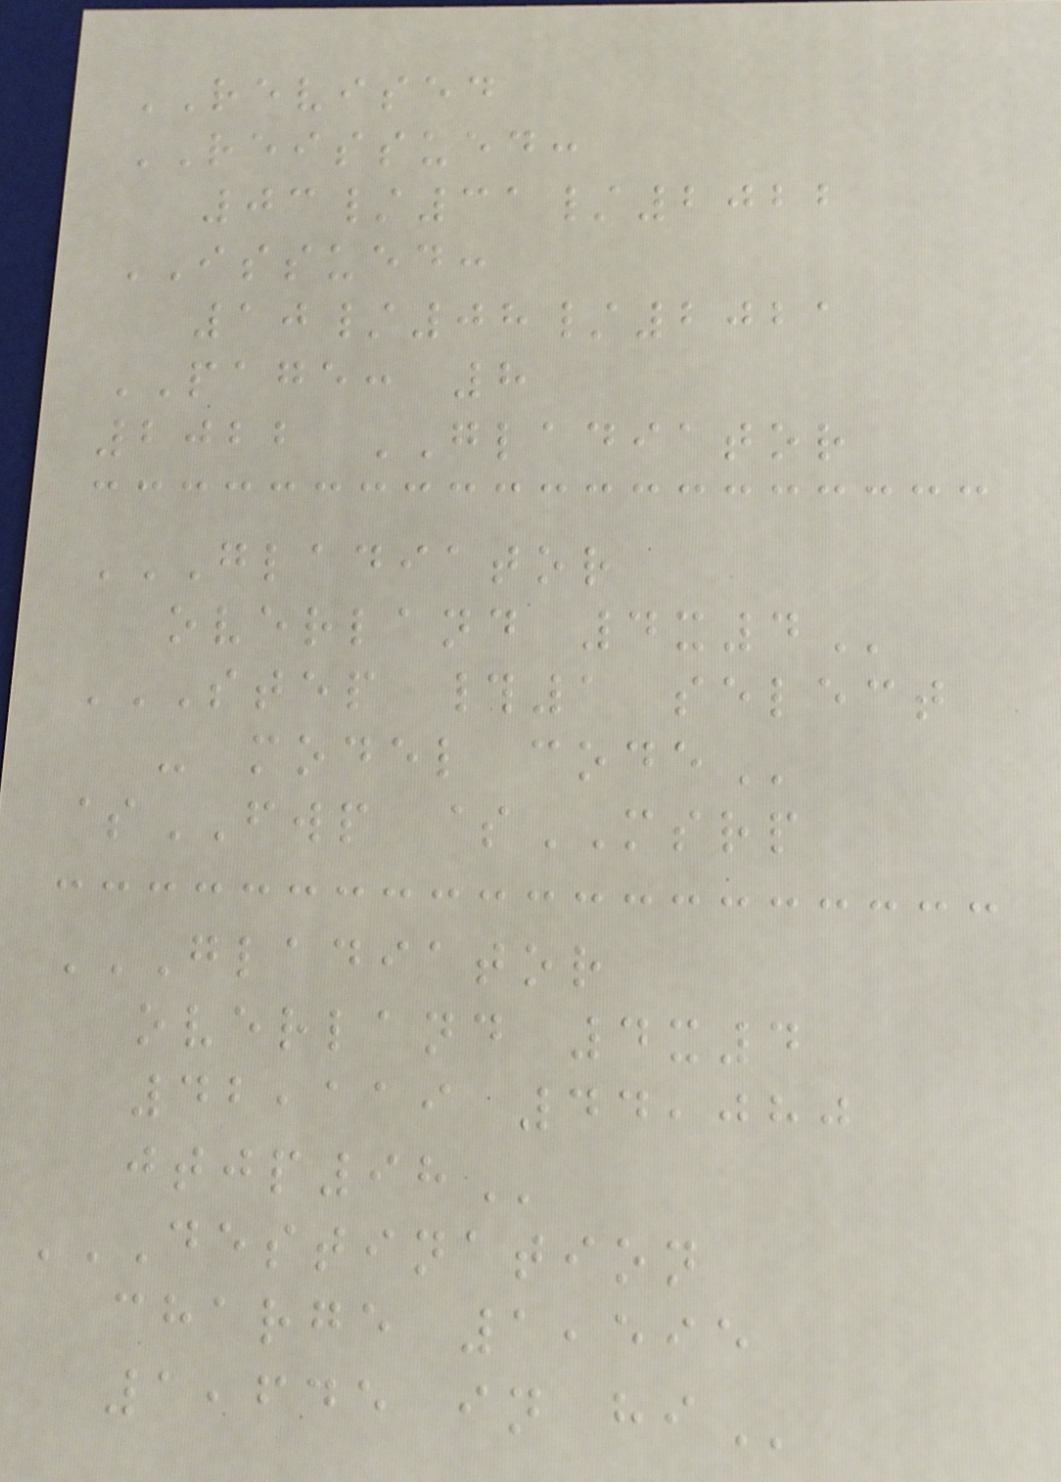REVISED
REISSUED:
03/31/2022
ISSUED:
10/08/2021
PAGE: 8
2022 GLADIATOR
GLADIATOR
OVERLAND 4X4
STEP #1 SELECT
- MODEL CODE
$FWP $MSRP
GLADIATOR
OVERLAND 4X4
42,119 44,080
JTJP98
DESTINATION
CHARGE 1,595
1,645 IN HI
